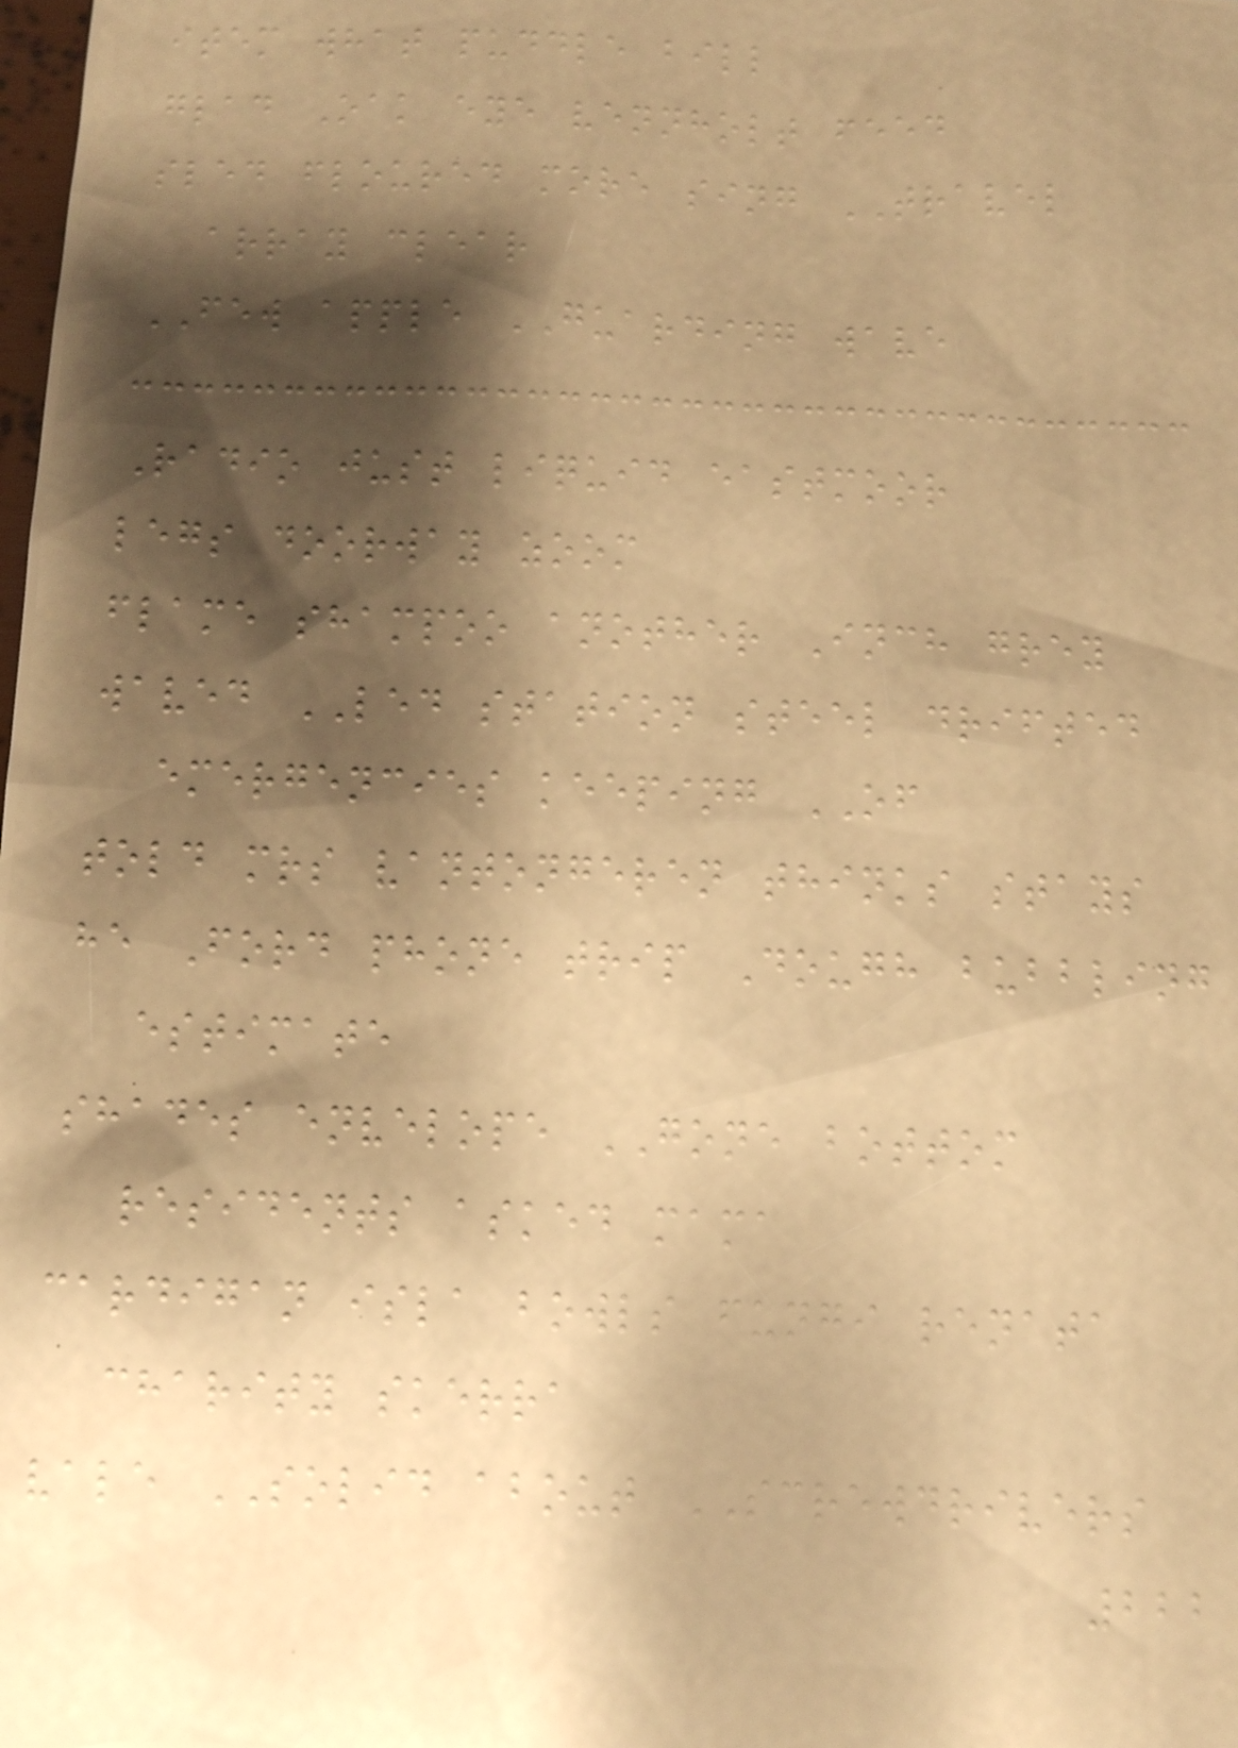item what puddle bill
glad Oak eye vennholt feed
sled floured more sing TRAVEL
array clear
FEW apple GUARDING wave
Radio just liquid eastmoor
legs doorway zoom
flame shampoo another Inch grey
waved LED station steel drifted
emergencies keeping OF
told mrs vantongeren thinks stays
he Ford phone trip Dough bubbling
estimate
shades envelope GONE bottom
residents asked mama
cardigan isla bowls fungi renata
charity skerra
vale SOLID about SCREWDRIVERS
222
